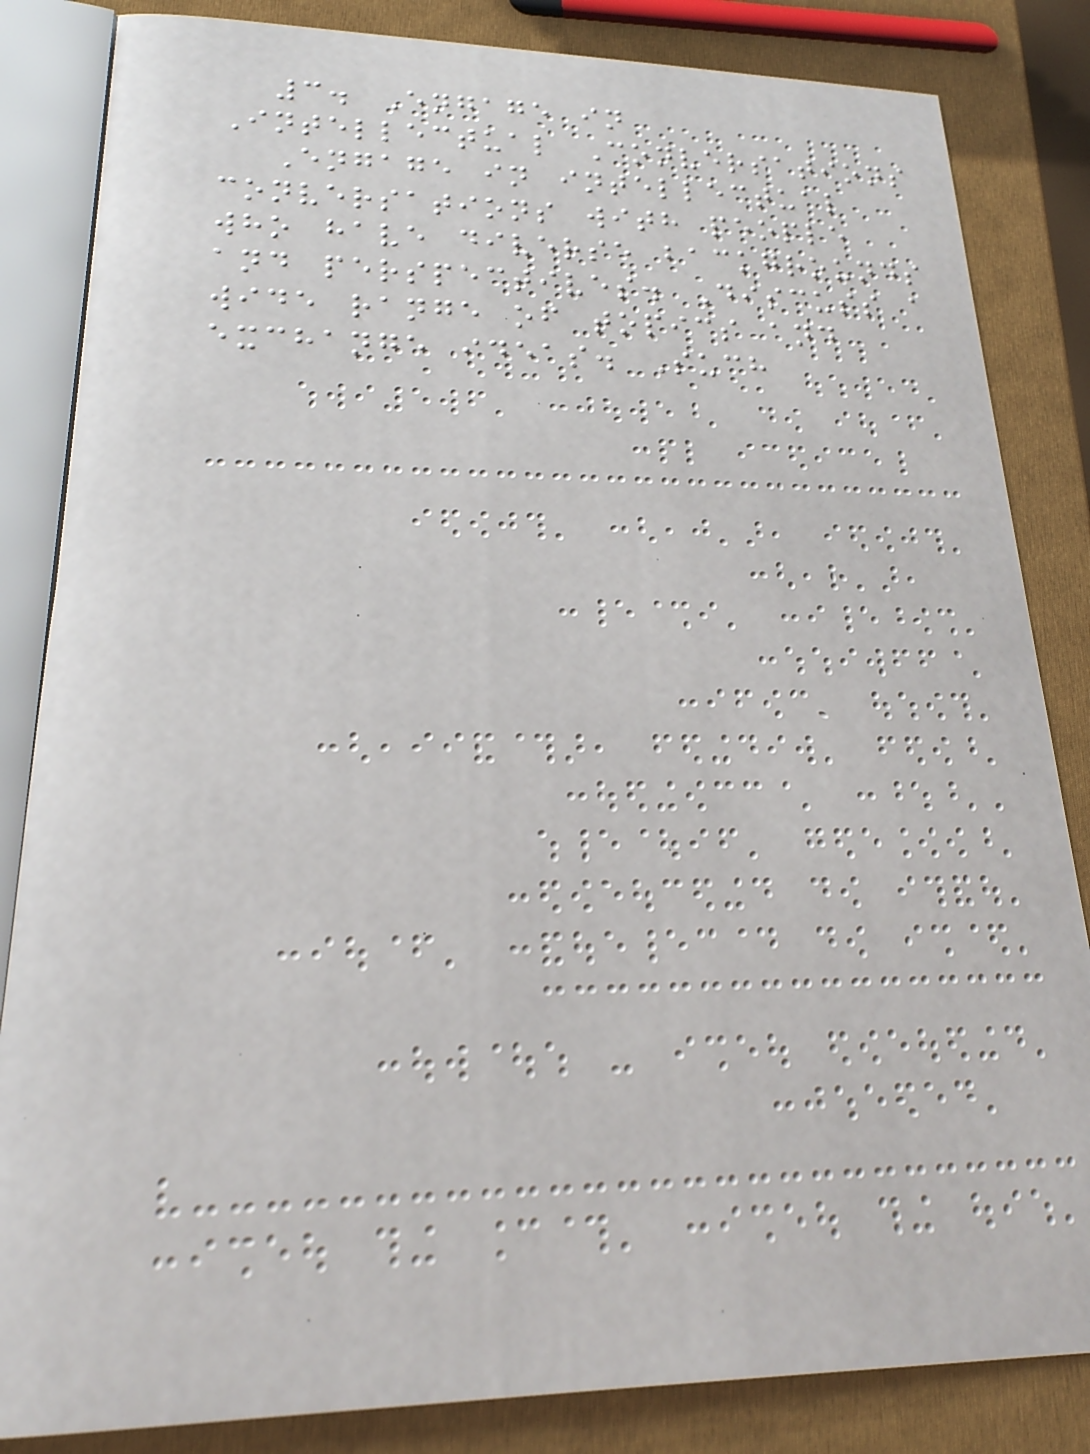3. Engage in
Intellectual Conversations
Engage in intellectual
conversations with people
who have diverse backgrounds
and perspectives. Discuss a
wide range of topics and
exchange ideas. Such
